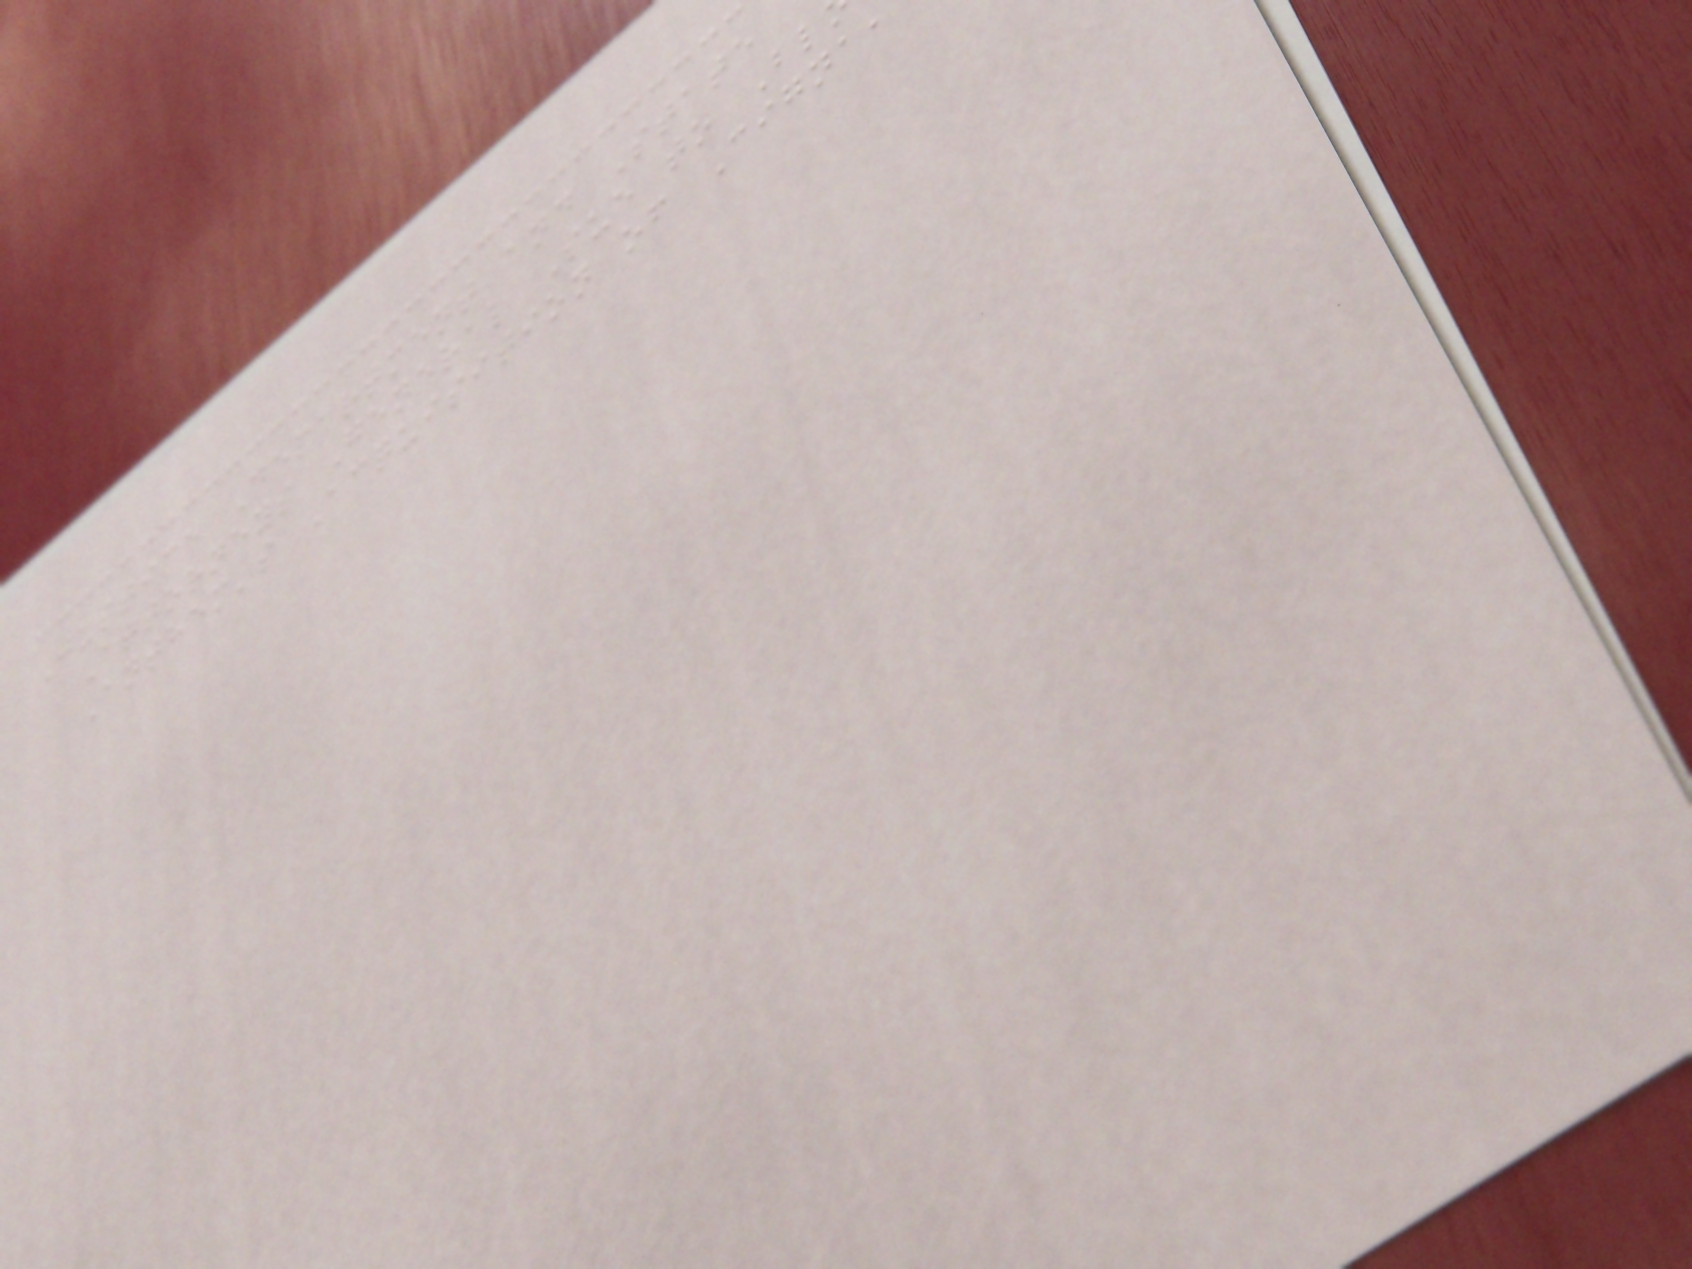Justice Department and State
Attorneys General Sue to Bl
Anthem's Acquisition of Cigna,
